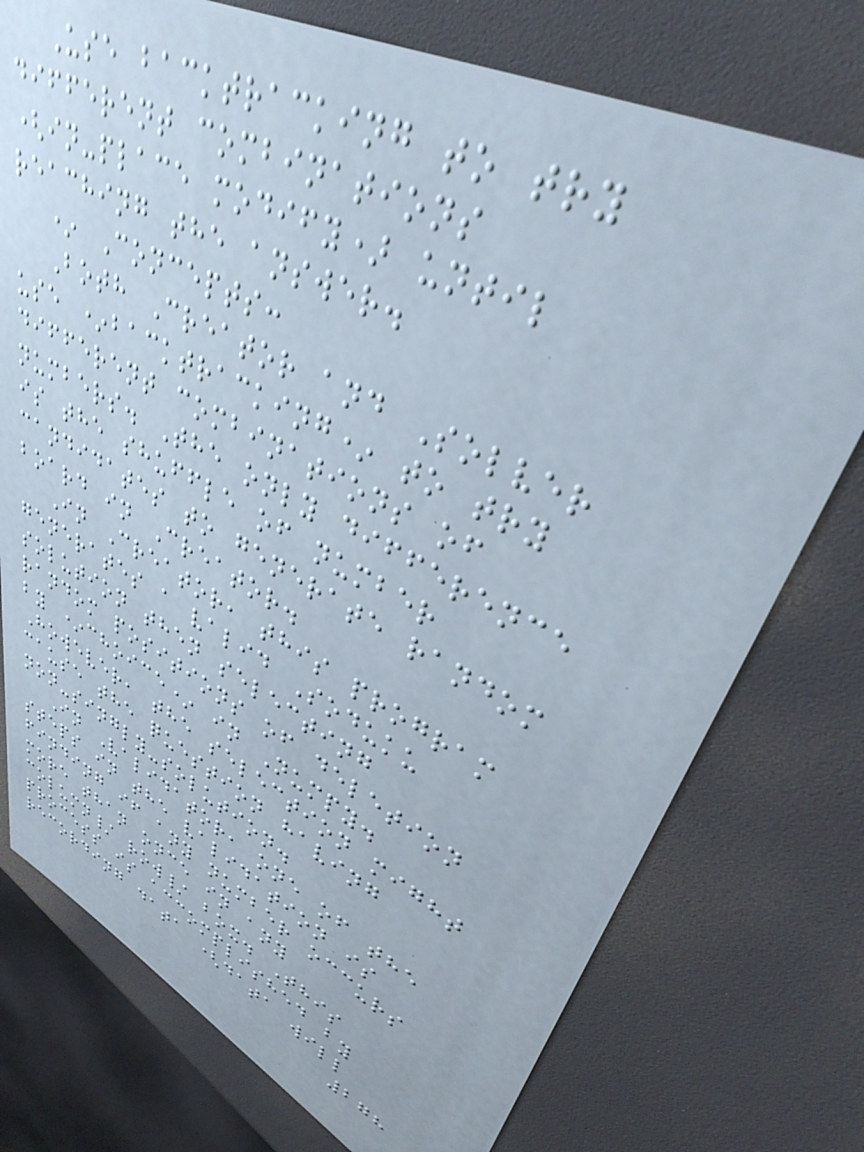Use backtracking to try
different combinations
(in-place modify) until
reaching the answer.
* Concepts:
Both Creator and Solver
use *backtracking* to try
different combinations of
numbers. The only difference
is the shuffle of number
candidates to generate random
board in Creator.
In Creator, this program
generates a valid Soduku
solution then selecting
random positions of deletion
by *choice* in Numpy.
However, the selection might
cause the question having
non-singly-solution.
In Validator, one of the
steps in the validation is
finding if any number occurs
more than once in any
column/ row/ box. This
process is accomplished by
recording data (data will
278
